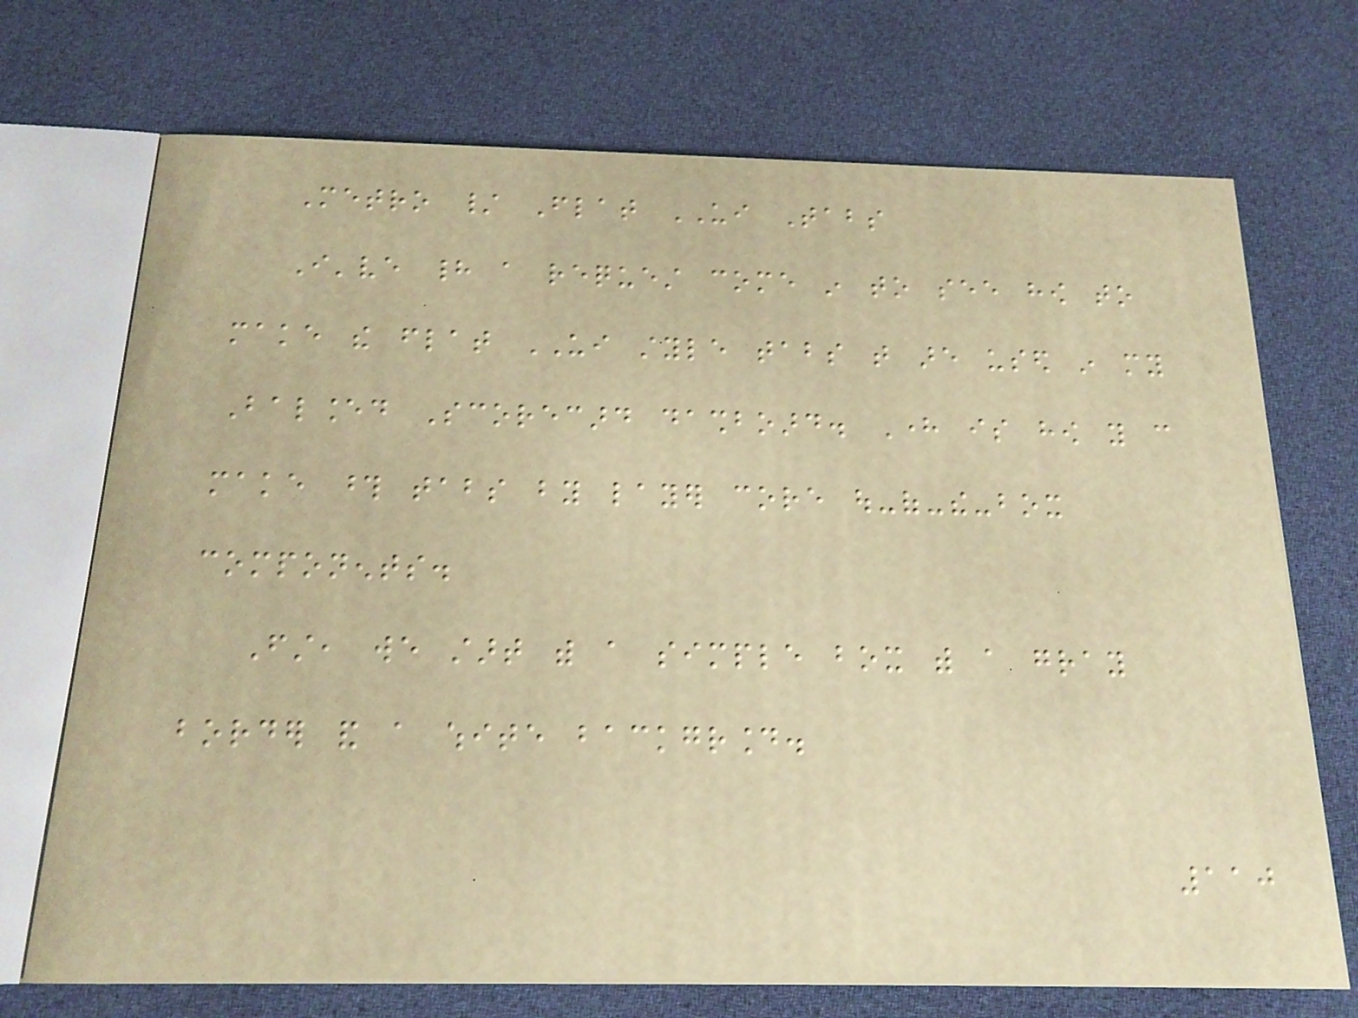Metro / Flat UI Tabs
I've had a request come in to see how to
make the flat UI style tabs that are used in my
Balanced Scorecard dashboard. Here is how you can
make those tabs by layer core out-of-the-box
components.
First, we start with a simple box with a gray
border and a white background.
110
